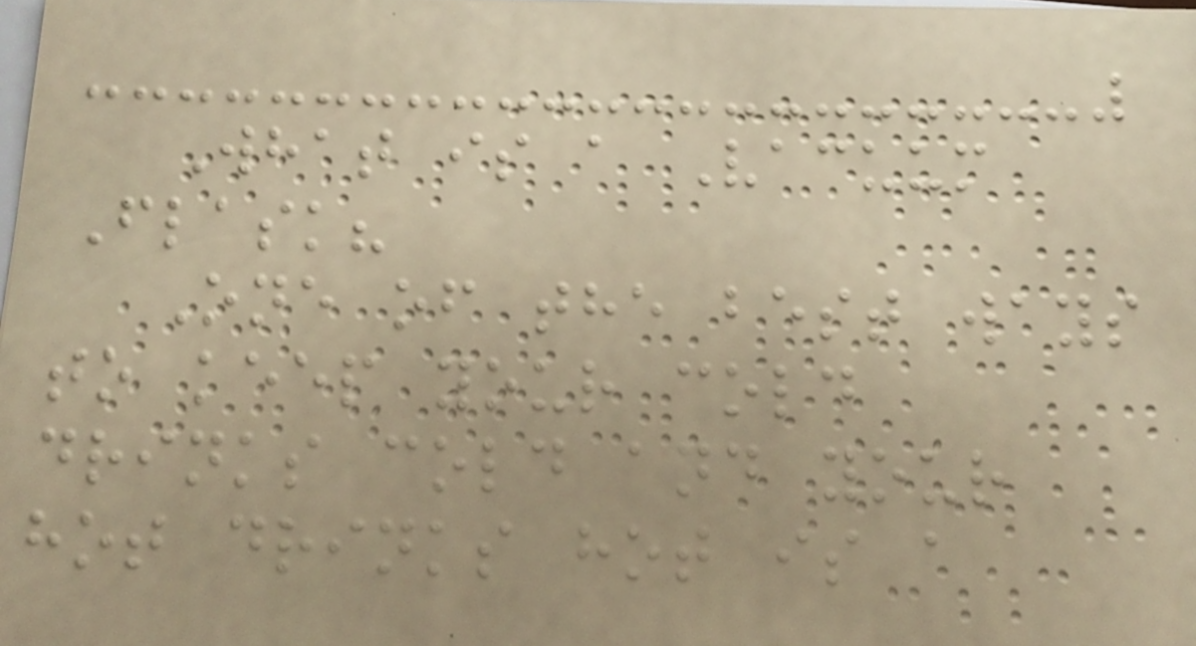What is a Vacuum
Flask?
One of the best ways
to keep your cold
drinks cold and your
hot drinks hot is a
